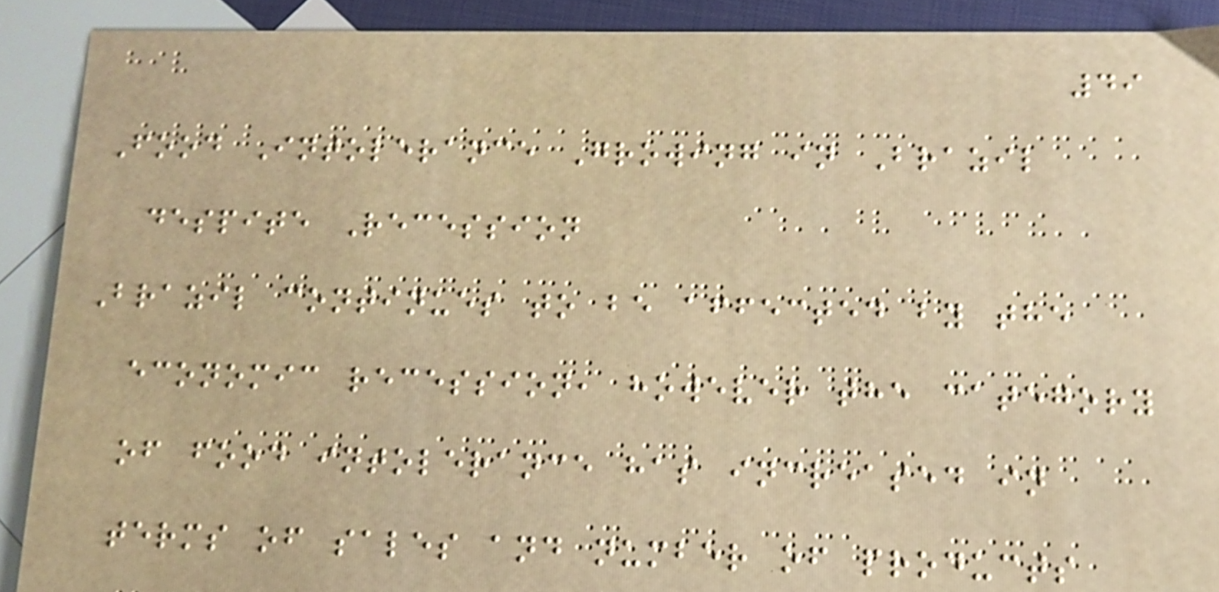49
Food Intolerance Growing in Brazil
despite Recession
Brazil continues to be affected by the
economic recession, however the category
of food intolerance has increased in
terms of sales and number of products
